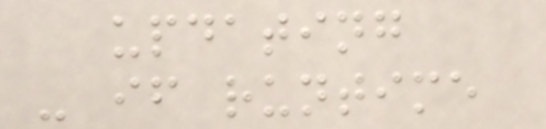updating
- if runtime
